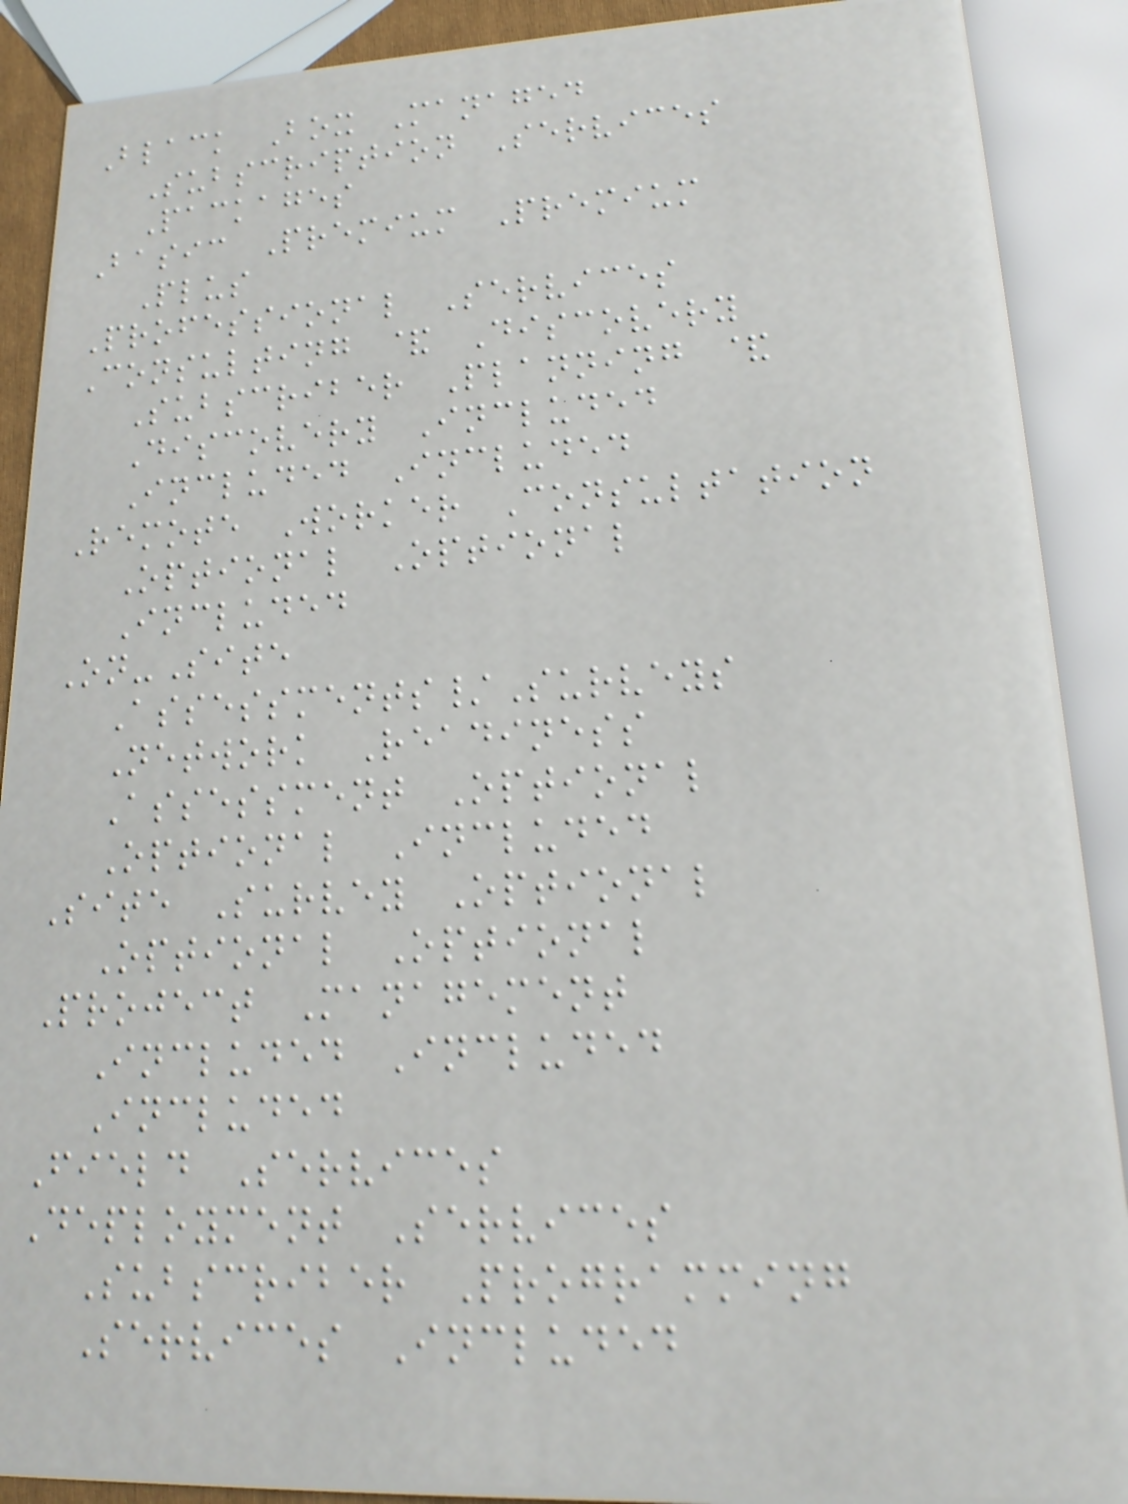Black Box Managed
Subscription Services
Packages
Basic Premium Premium
Plus
Professional Services
Consulting & Discovery
Subscriber Planning &
Discovery Included
Included Included
Remote Worker Consultation
Optional Optional
Included
On-Site
Assessments/Surveys
Network Readiness
Assessment Optional
Optional Included
Site Survey Optional
Optional Optional
Project Management
Included Included
Included
Field Services
Deployment Services
Subscriber Programming
Services Included
